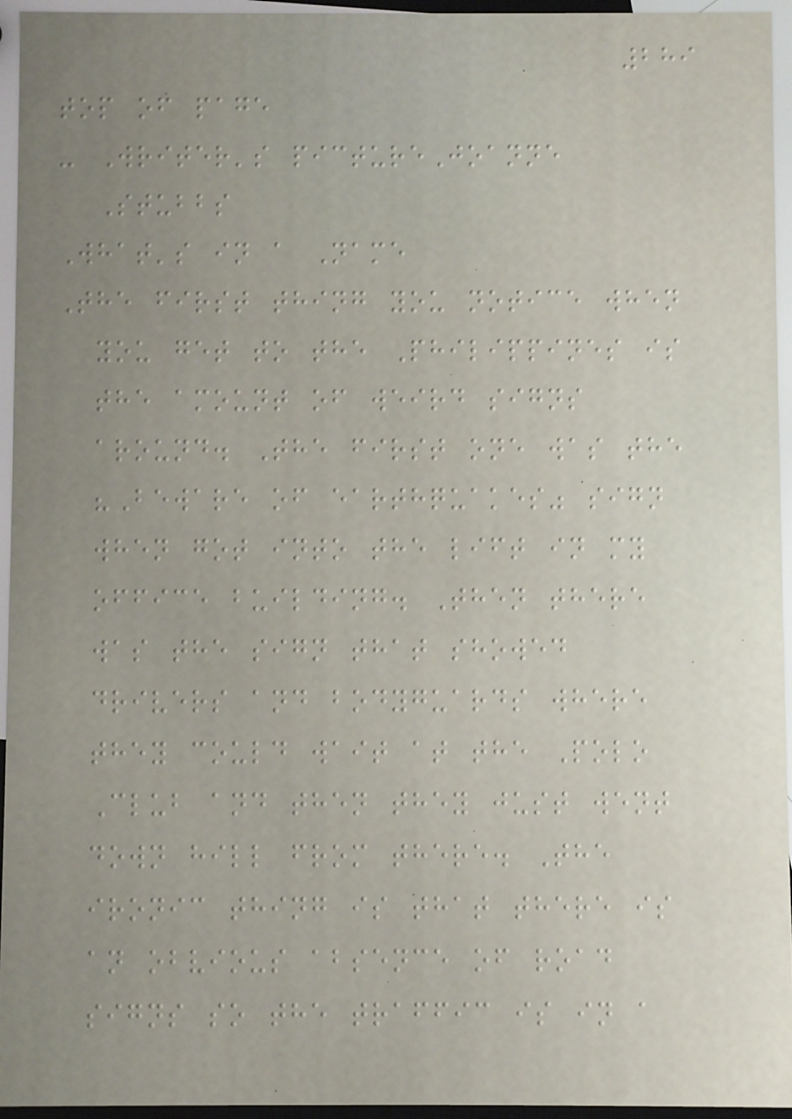289
top of page
- Writer's pictureJoanne
Stubbs
What's in a Name
The first thing you notice when
you get to the Philippines is
the amount of weird signs
around. The first one was the
"Beware of earthquakes" sign
when got into the lift in my
office building. Then there
was the sign that showed
drivers and bodyguards where
they could wait at the Polo
Club and then they just went
down hill from there. The
ironic thing is that there is
an obvious absence of road
signs so the traffic is in a
